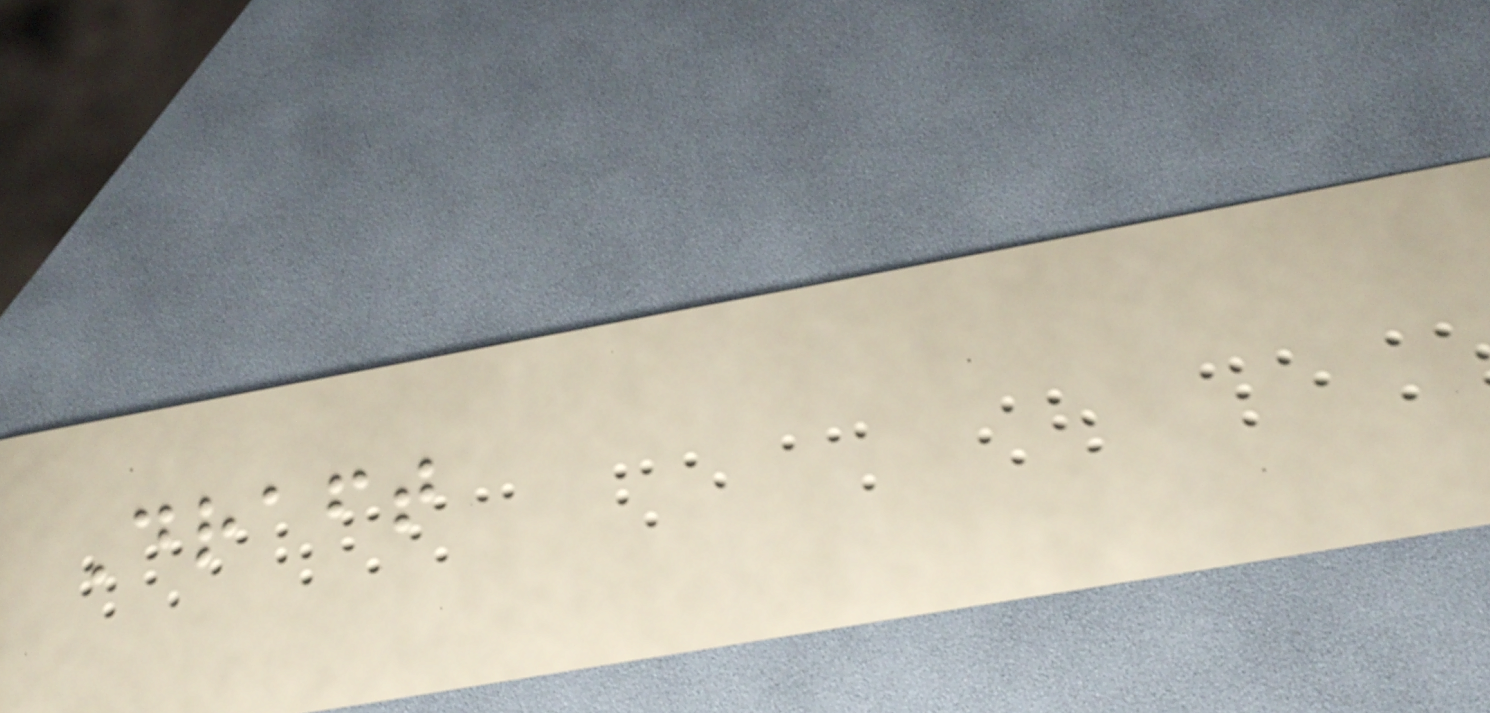Draft
